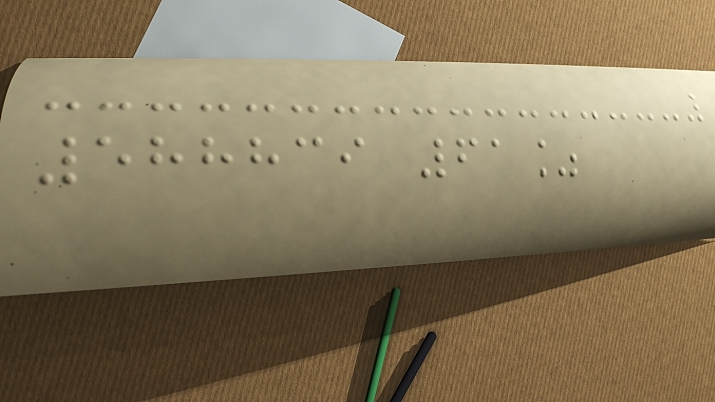588839 61%
